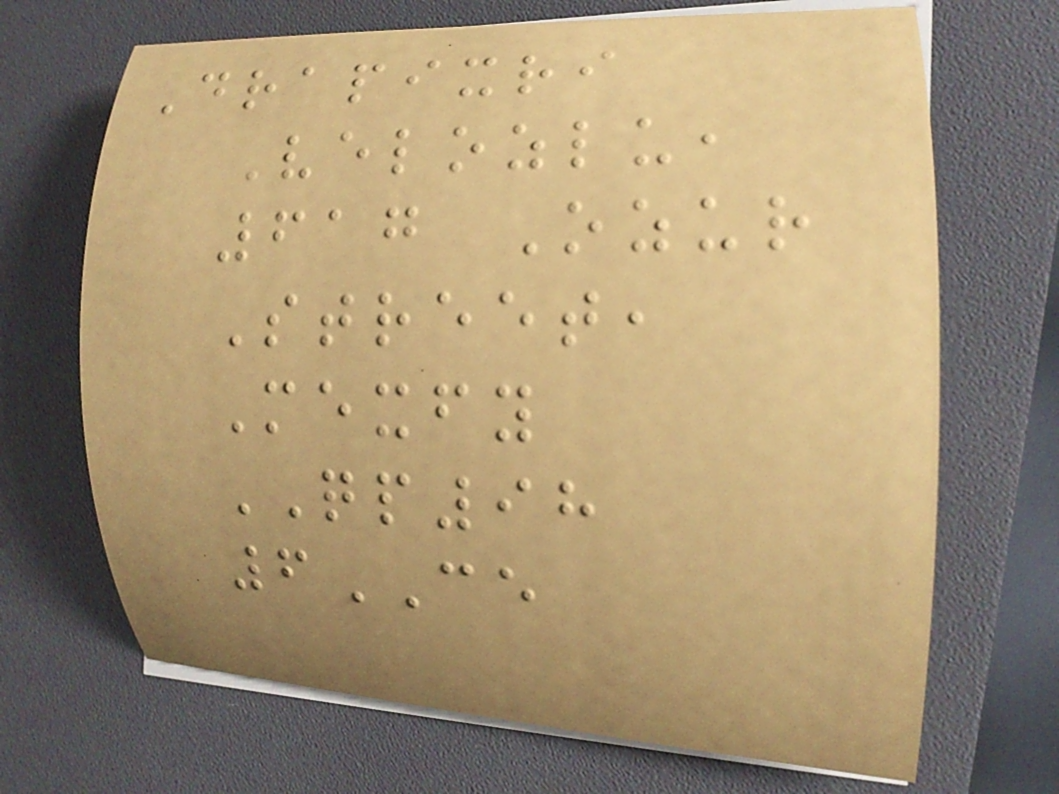Drapixri
Velozlu,
617 Ozur
Street,
Mexfy
QP98
6CE
